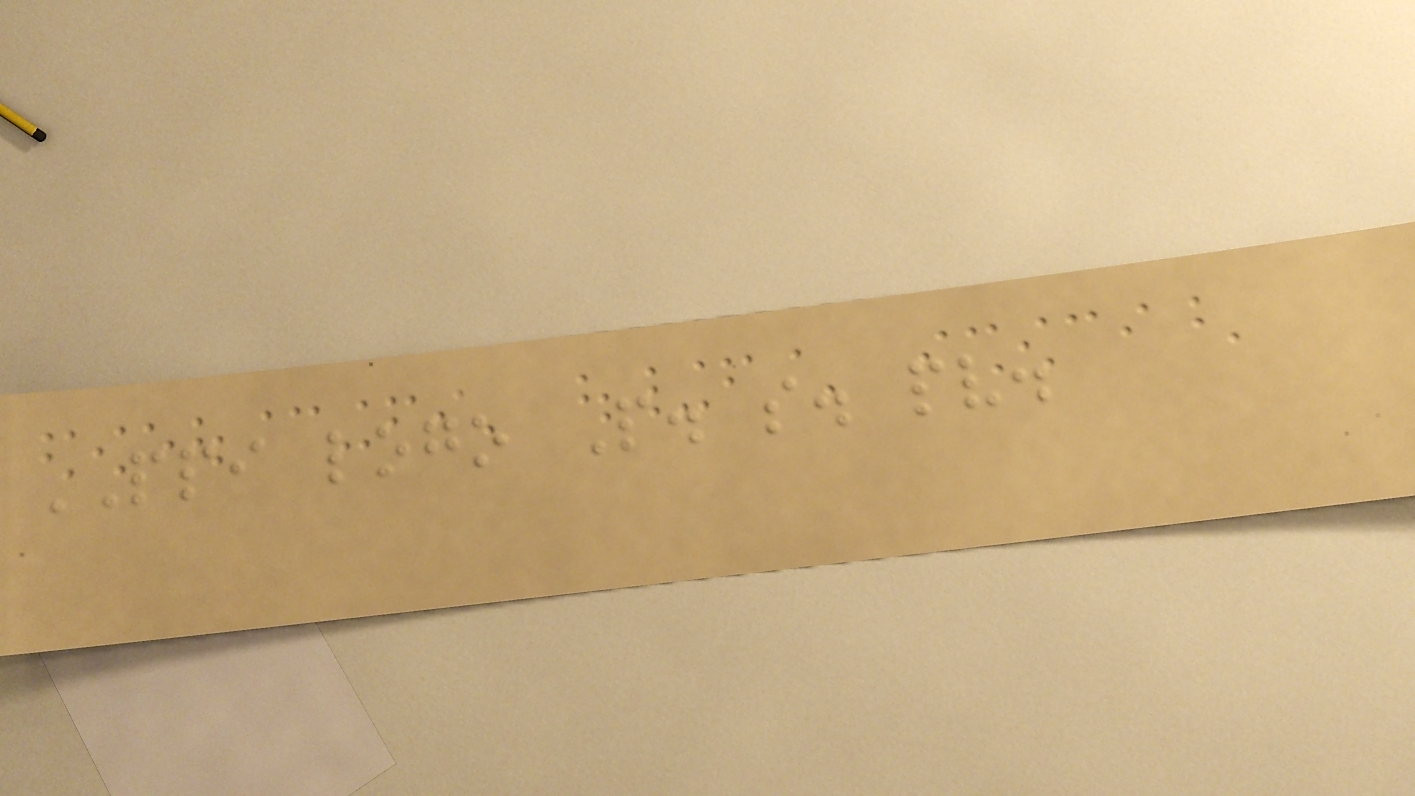PPI logo P. s. pv.
